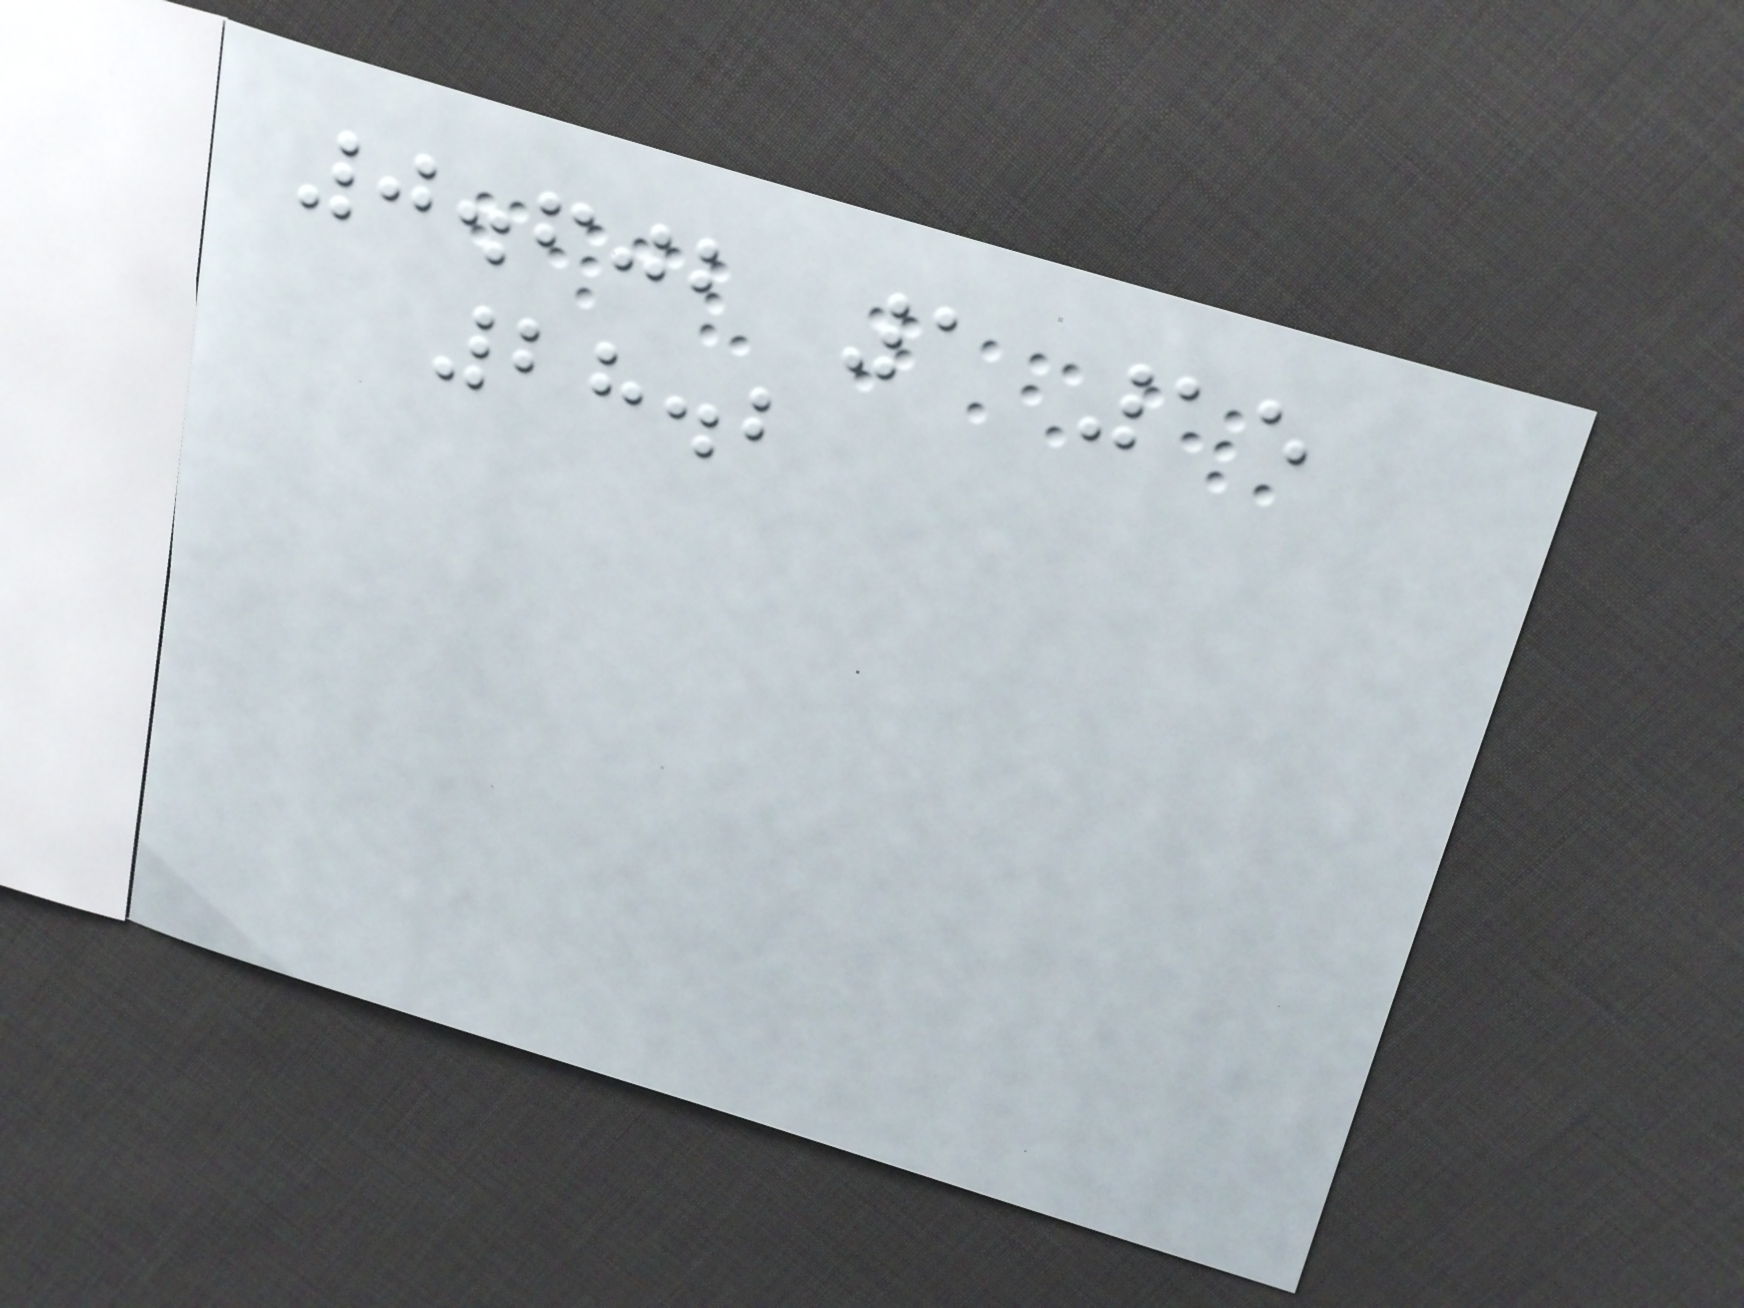0.602 1 15
28.2
